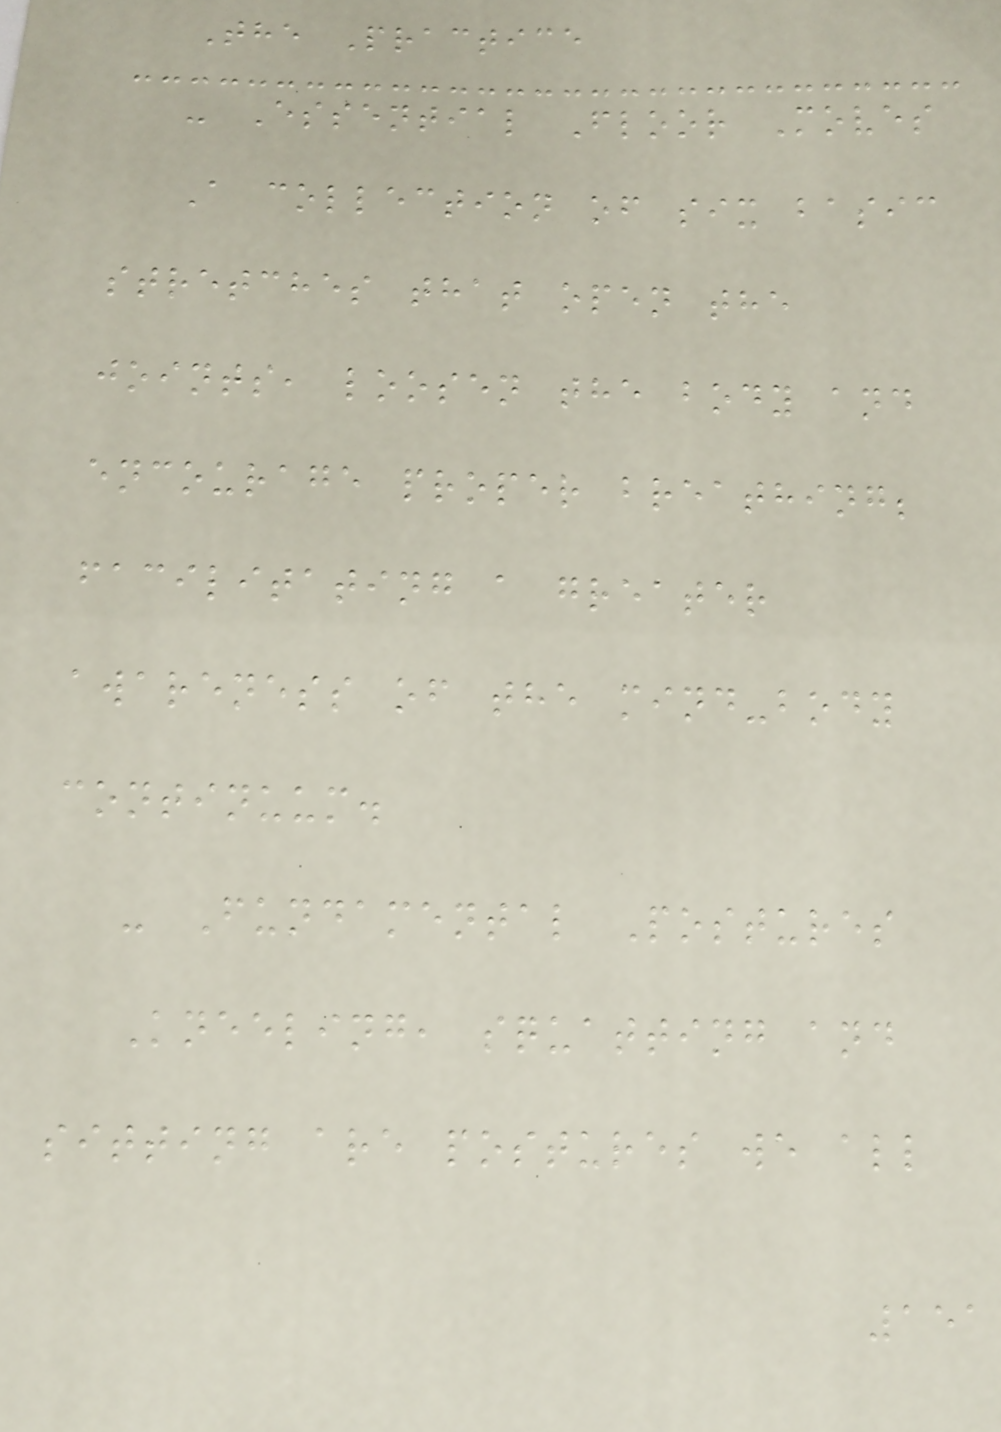The Practice
- Essential Floor Moves
A collection of six basic
stretches that open the
joints, loosen the body and
encourage proper breathing;
facilitating a greater
awareness of the mind-body
continuum.
- Fundamental Postures
Kneeling, squatting and
sitting are postures we all
151
